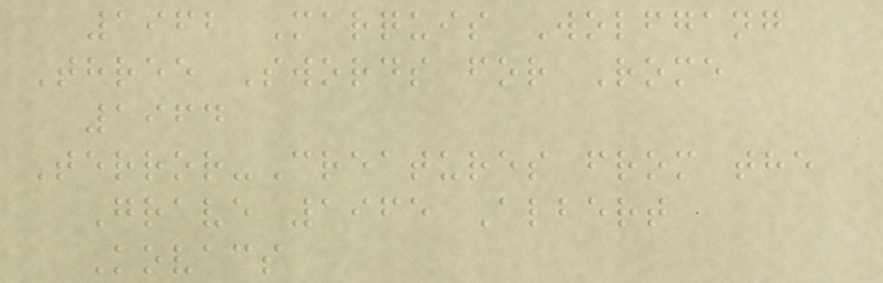1962 Marquis Wolfgang
Three Swords for Rome
1964
Terror-Creatures from the
Grave 1965 Albert
Kovacs
